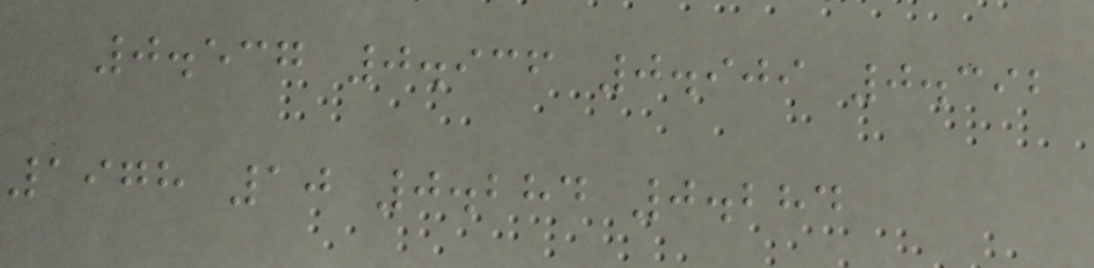0.537 0.936 0.909 0.392
1978 10 0.284 0.284
